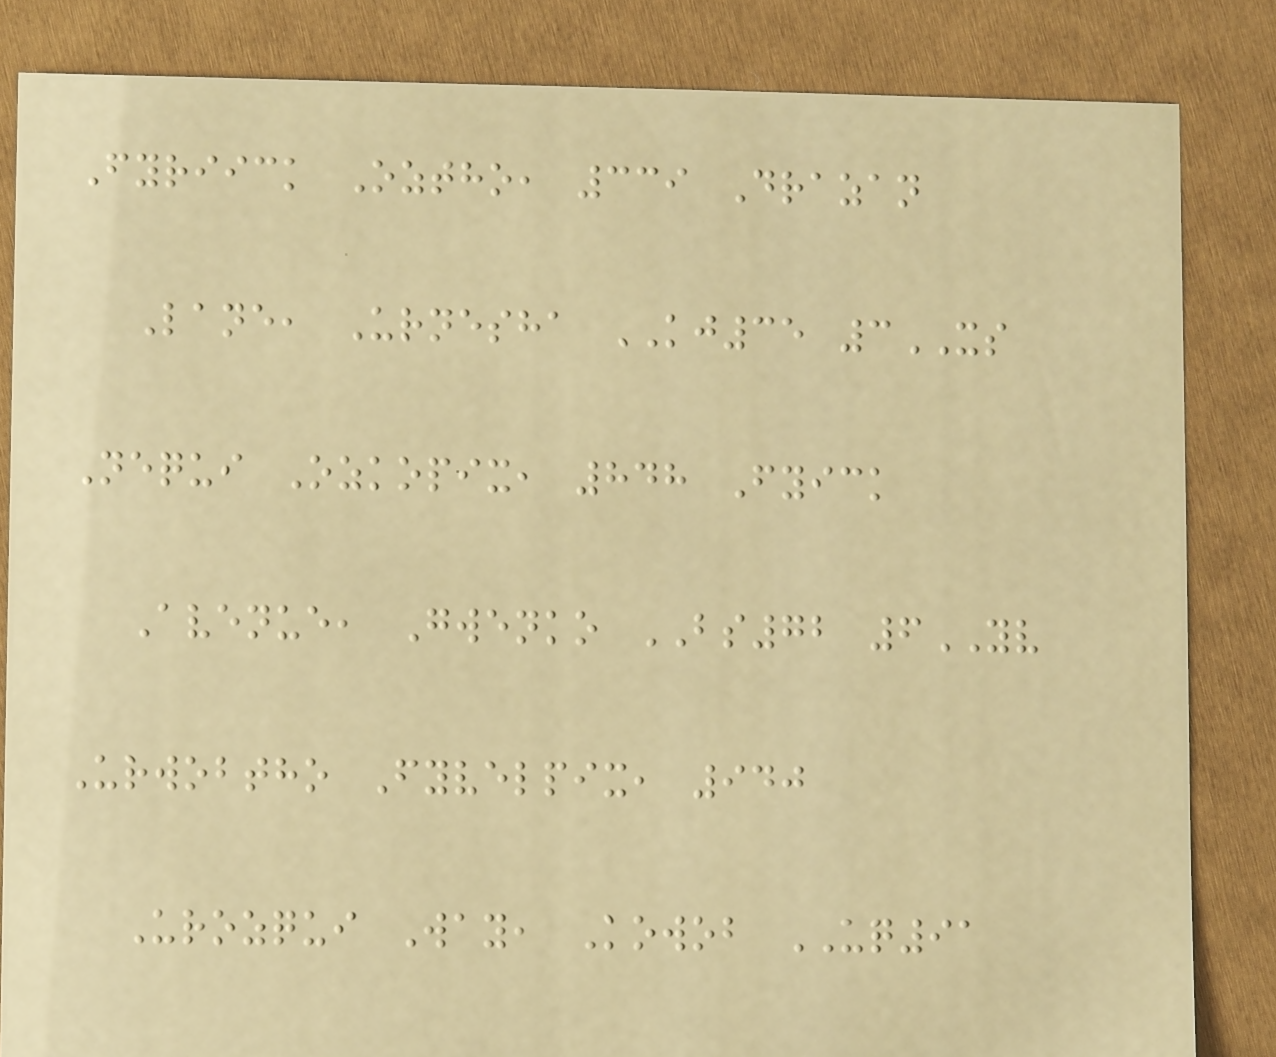Fyriick Oztho, 339 Drazan
Lane, Urnesha KJ35 3XS
Nequi Ozkopix, 848 Fyick
Avenue, Gwenko BS72 6YV
Urwobtho Fyvelpix, 940
Urozqui Way, Kowob UQ91
